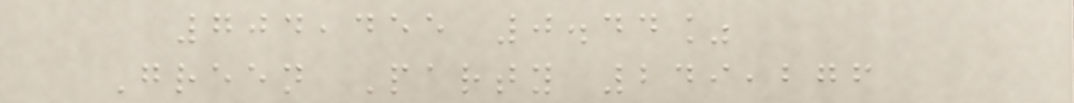704,455 0.44%
Green Party 249,276
